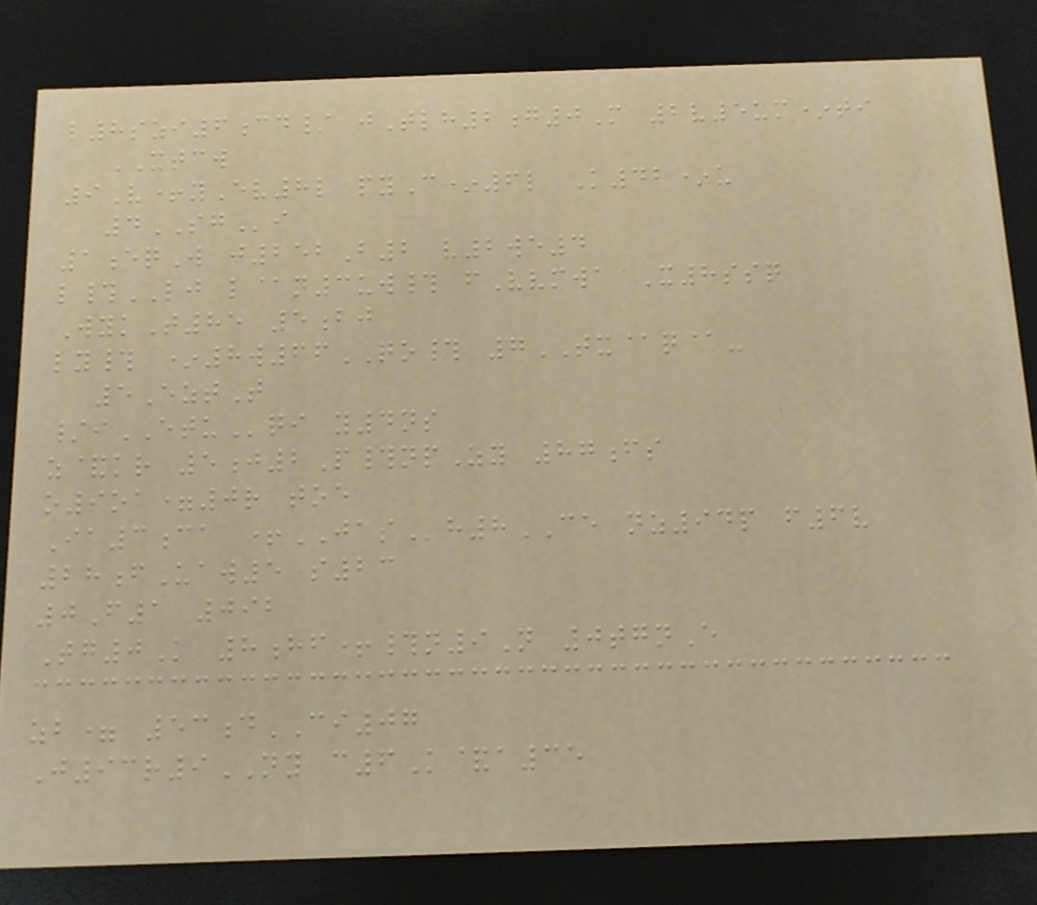l8szi6cd/ jTlh2g0M 2v5um*ti
XTCW
9V+yEv8l pyC*6l K42*u
4SGi
1eqW j252B2 v2we4
l#LJ l@n3uw# fVvmwa X8ssq
WykT85 5bj
ly# *8w66QO# 7TX@q@-
5EztT
/iETUqi y4ns
z&kr 5j2P#npZy 87fs
o9oa=0r toe
Ia3ca +JASh8CE nz94p f6v
28fUaw5 s23
0F1 092
Tg0K 8hf+#n9N 0tgnE
zb= 53dCI07
J93r9NY c6K&a35
